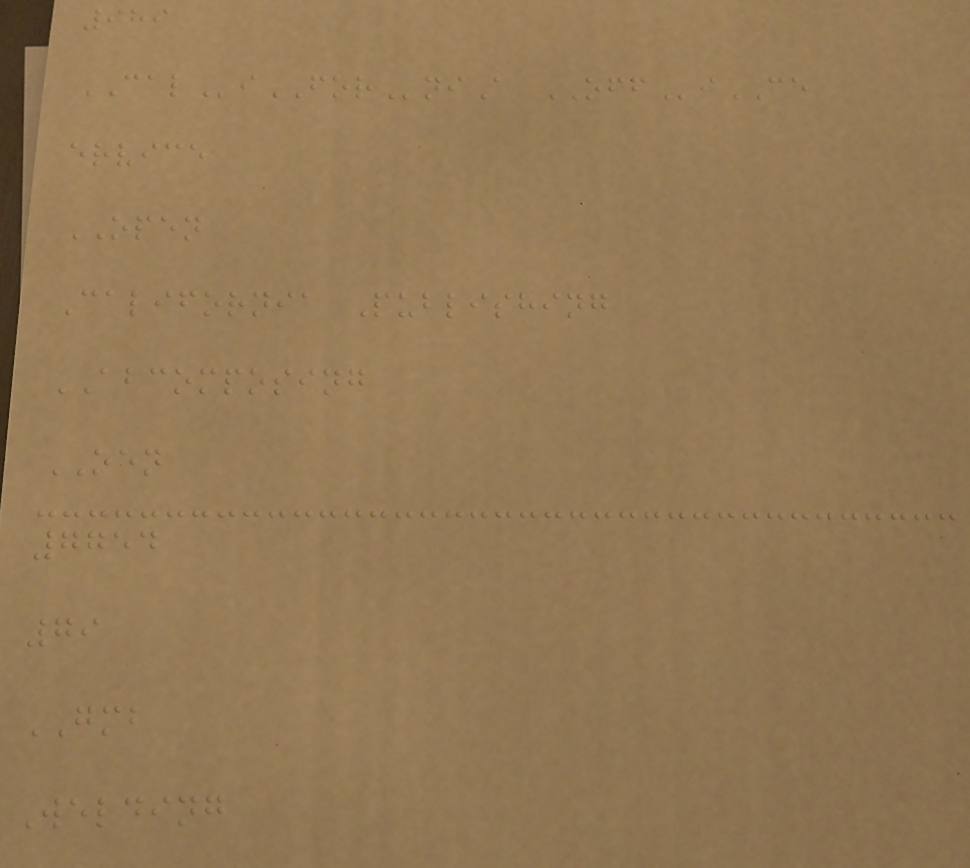989
CALiFORniA OFFiCE
ervice
OPEN
California Publishing
ABCOMPOSING
OEN
7754
79
GMB
Welding
